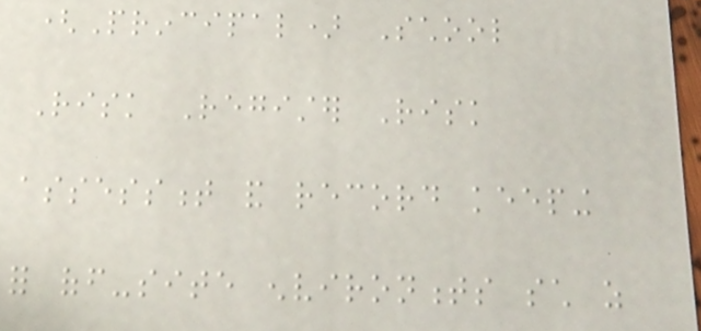(Principal) School
Risk Register Risk
assessment and record keeping
for off-site environments such as
